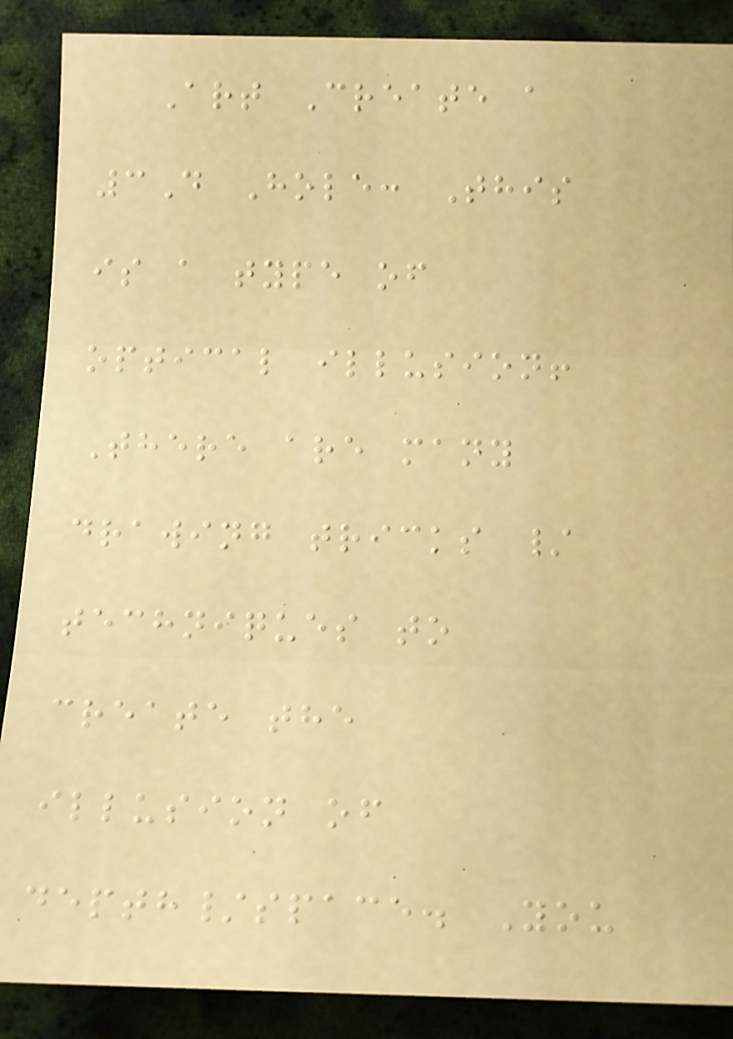Art Create a
3D Hole: This
is a type of
optical illusion!
There are many
drawing tricks /
techniques to
create the
illusion of
depth/space. You
